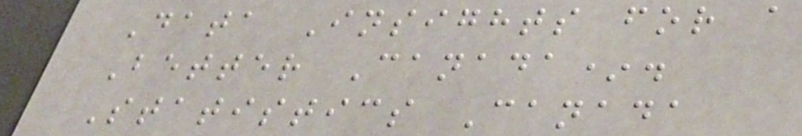Data Insights for a
Better Canada*.
Statistics Canada
